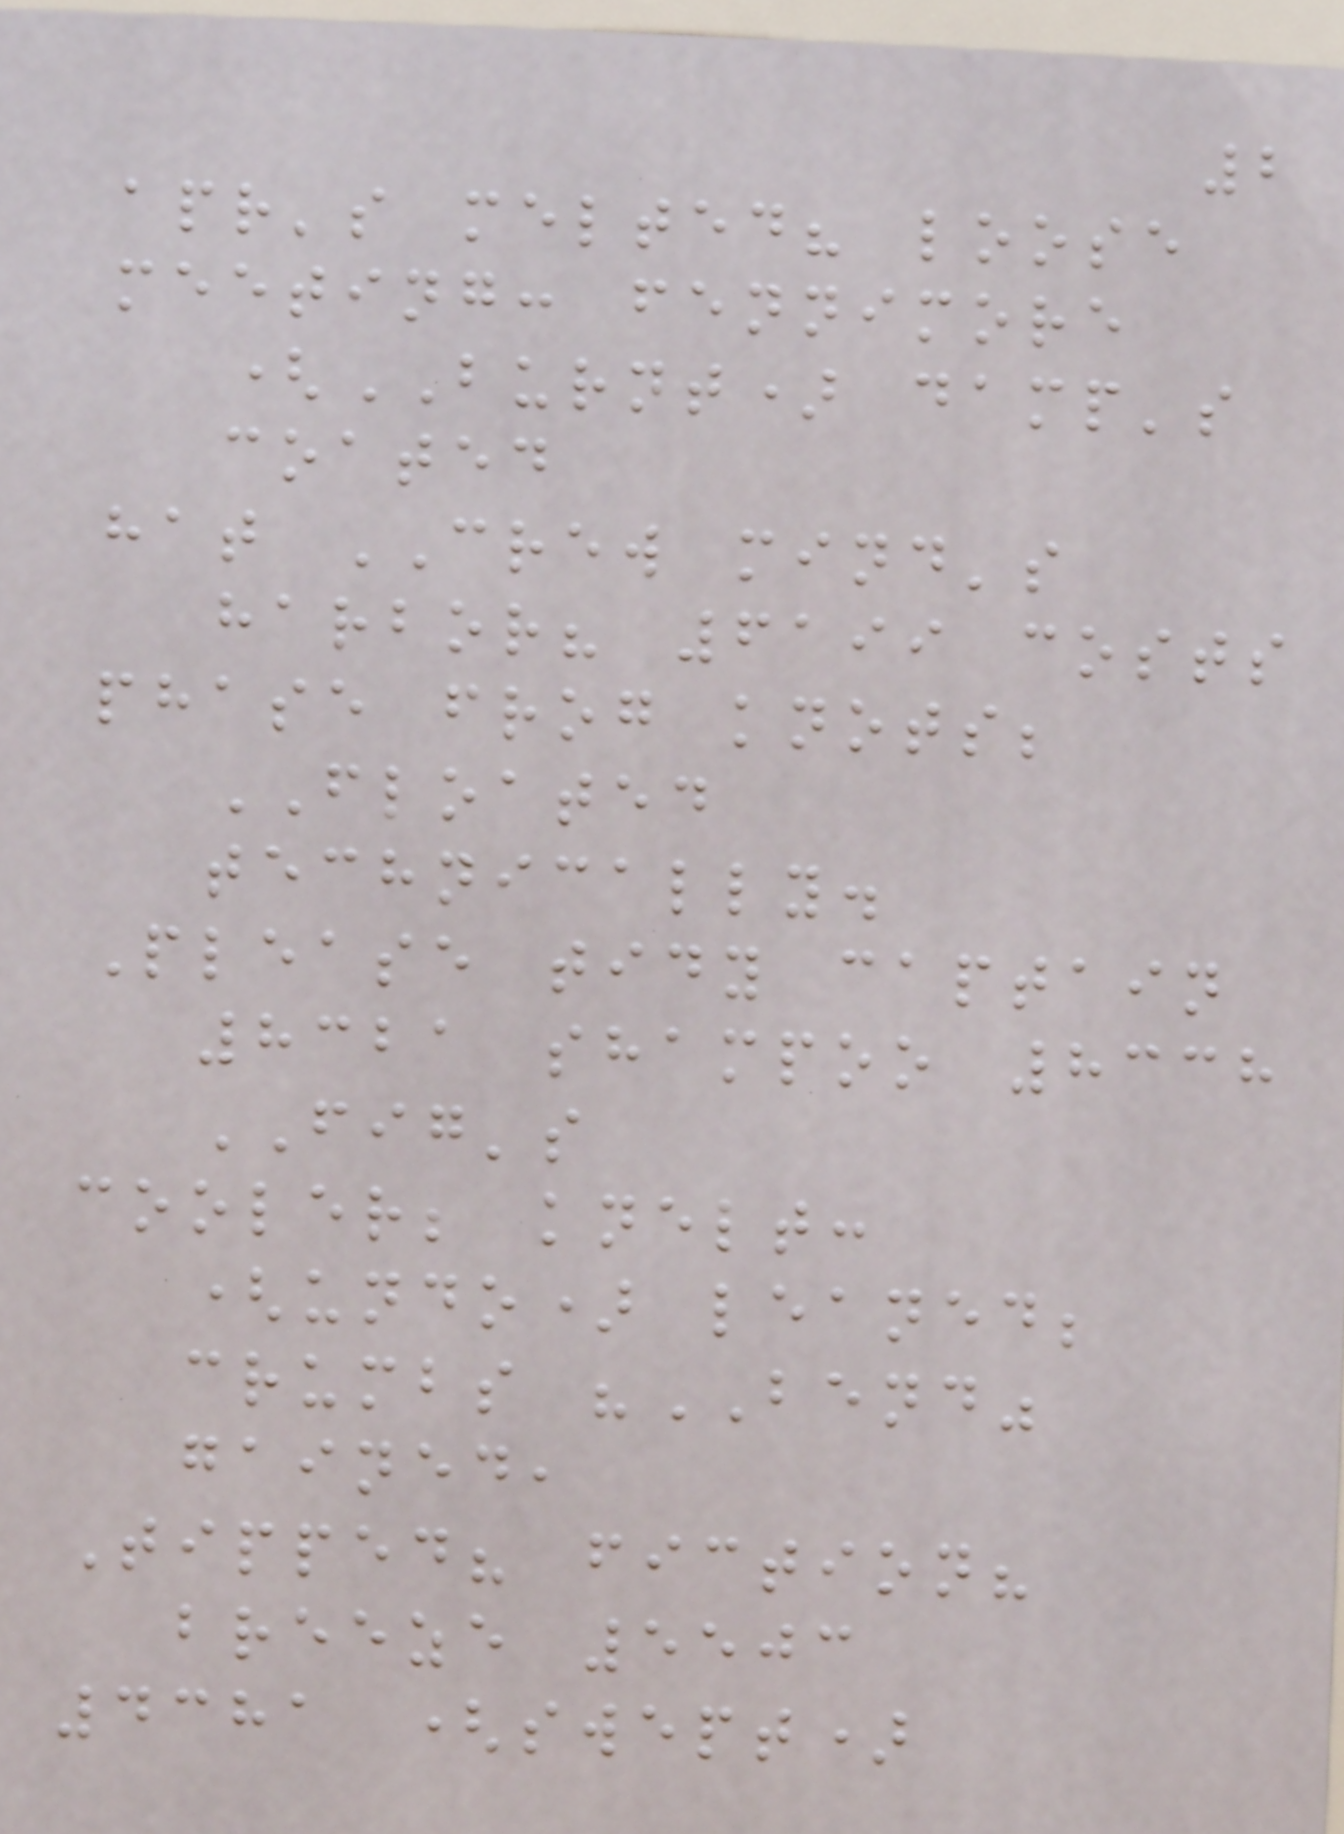2
apr's melted? loose
meeting: fennimore
(BURNT) damp's
coated
hat CREW mind's
harbor? 6199 costs
phase frog knots;
FLOATED
technically.
Please tidy captain
8321 shampoo 8338
FIG's
cooler; knelt:
(undo) leaned;
crumbs "BEND"
gained,
Tipped? fiction?
breeze 5503
4381 (swept)
